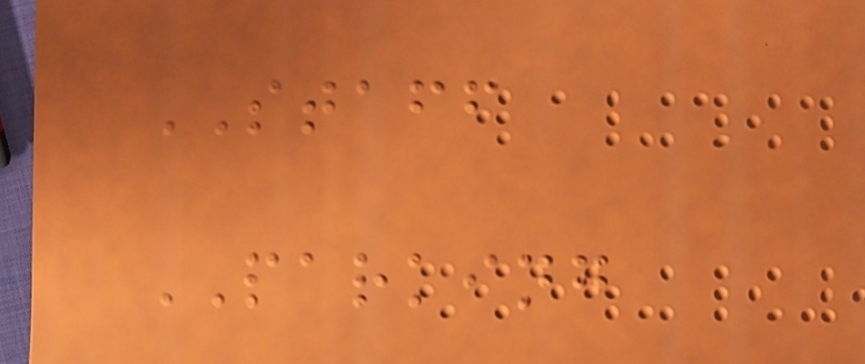STAFF
PARKING
